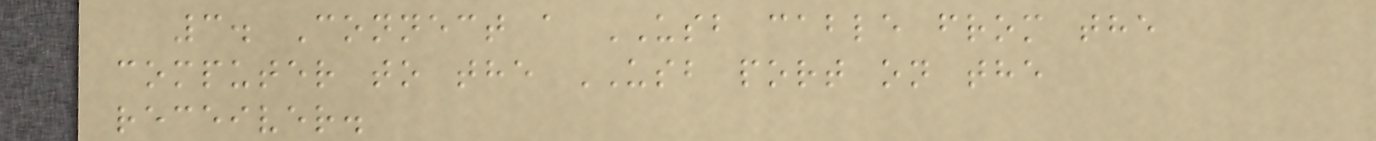3. Connect a USB cable from the
computer to the USB port on the
receiver.
